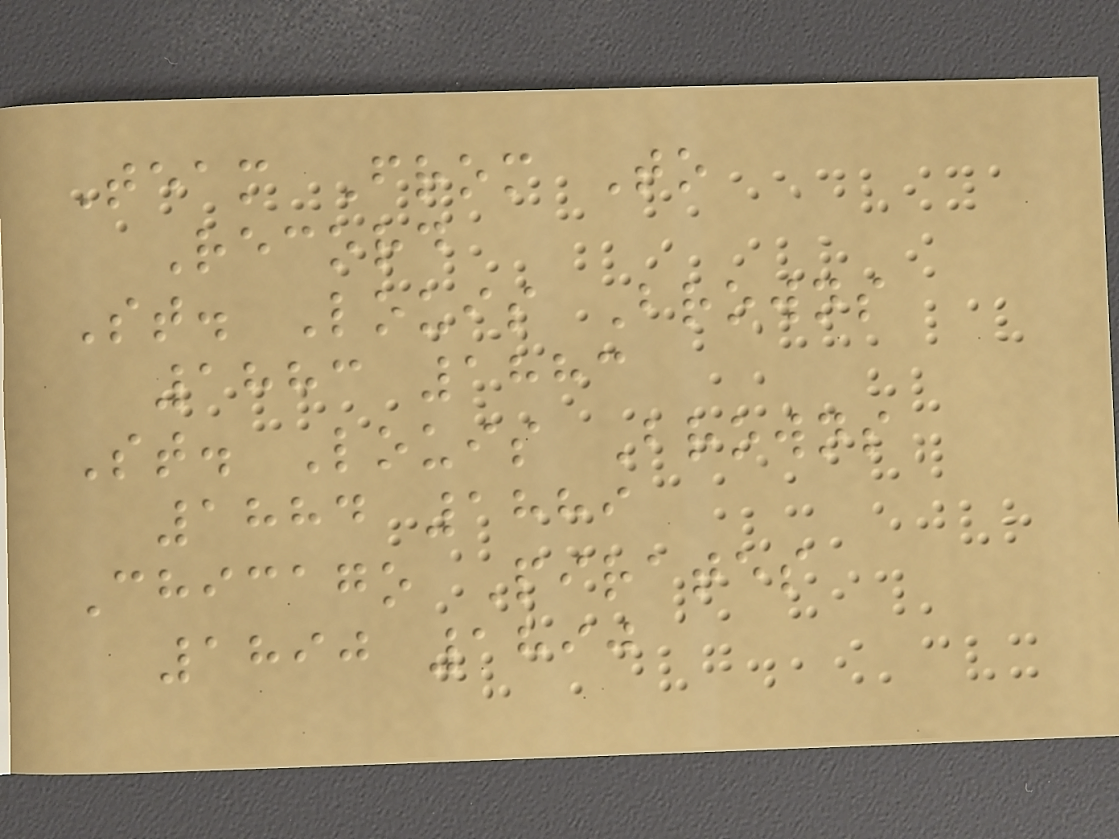Team From To
Record
St. Louis Browns
1883 1883
St. Louis Browns
1884 1889
Chicago Pirates
1890 1890
